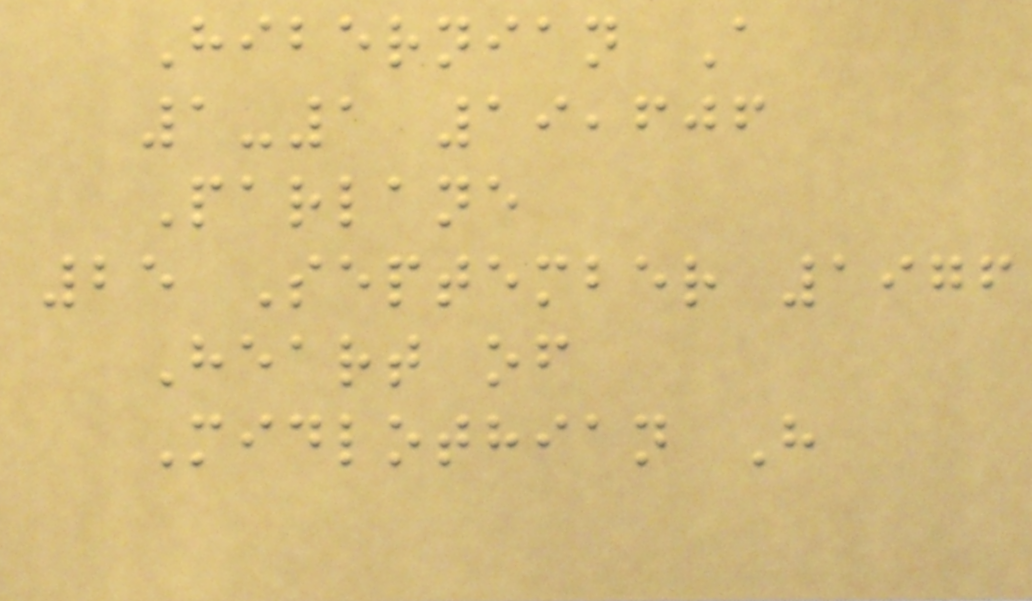Hibernian A
1-1 19,606
Parlane
25 September 1976
Heart of
Midlothian H
